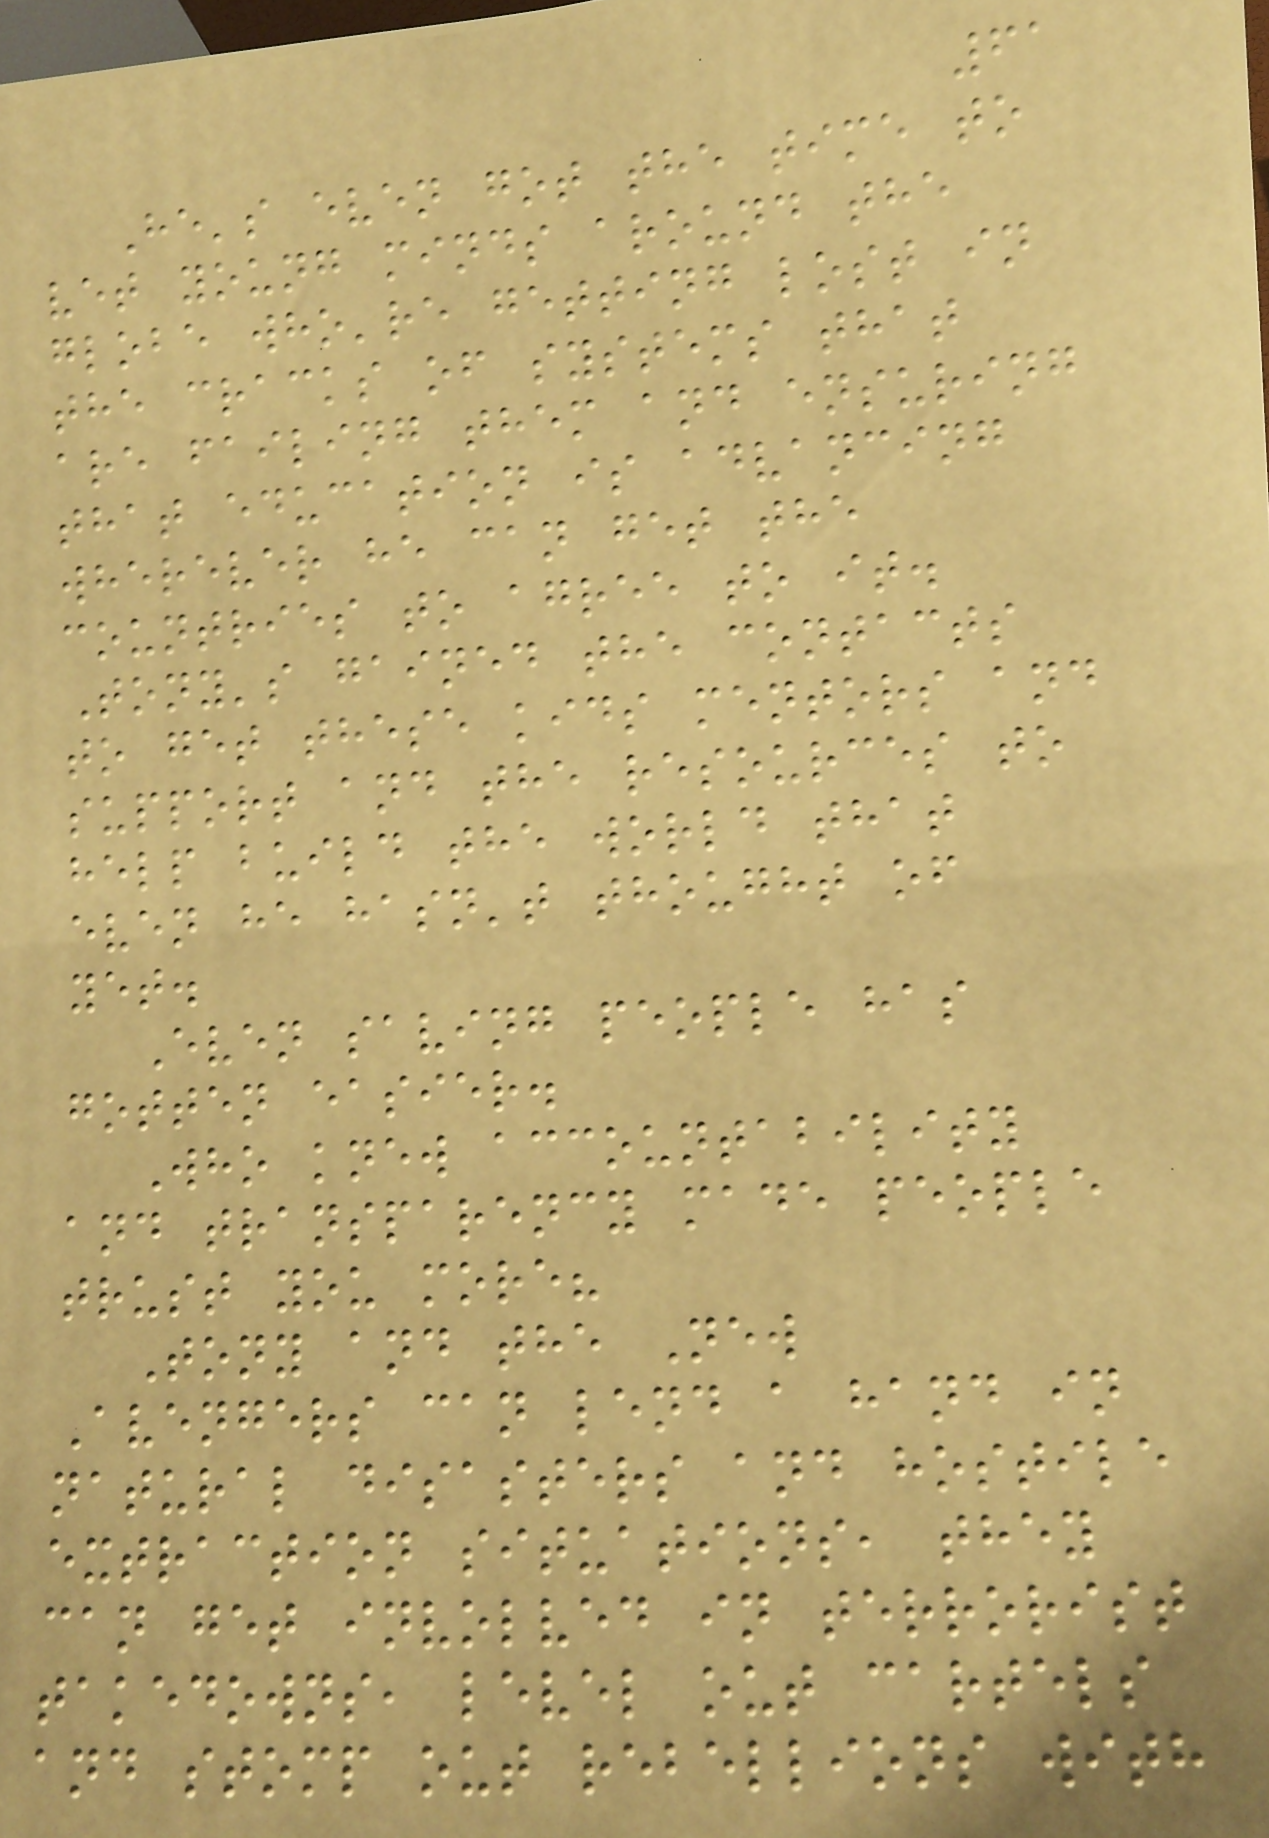61
He's even got the time to
vet young minds around the
globe who're getting lost in
the cracks of systems that
are failing them and ensuring
that education is advancing
wherever he can get the
countries to agree to it.
Tony's gained the contacts
to get these kids mentors and
support and the resources to
help build the world that
even he hasn't thought of
yet.
Even saving people has
gotten easier.
Who knew accountability
and transparency made people
trust you more?
Tony and the New
Avengers can lend a hand in
natural disasters and hostile
extraction situations, they
can get involved in terrorist
takedowns, level out cartels
and stomp out rebellions with
